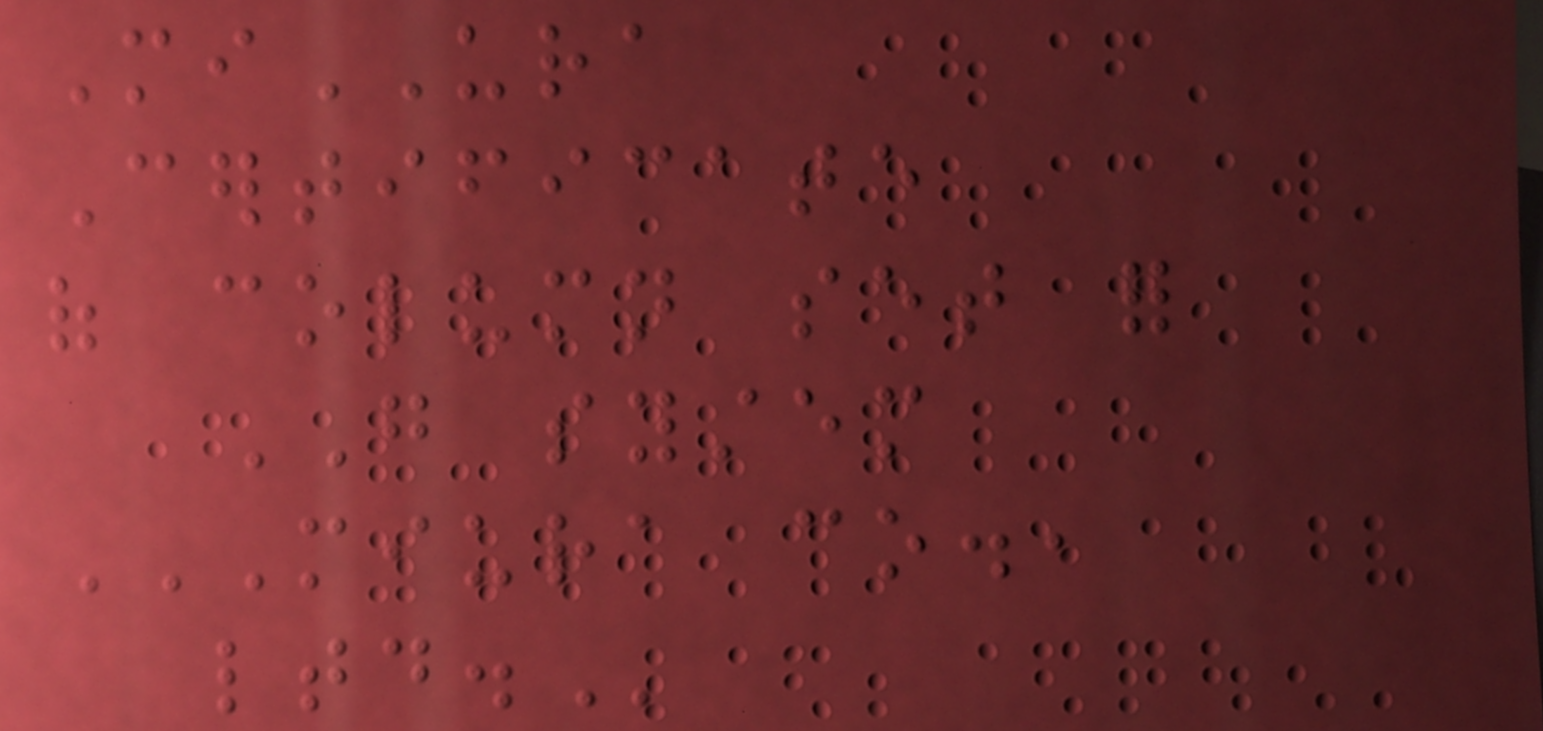MiURA
Certificate
of column set for
GO system
MIURA CO.,
LTD.
